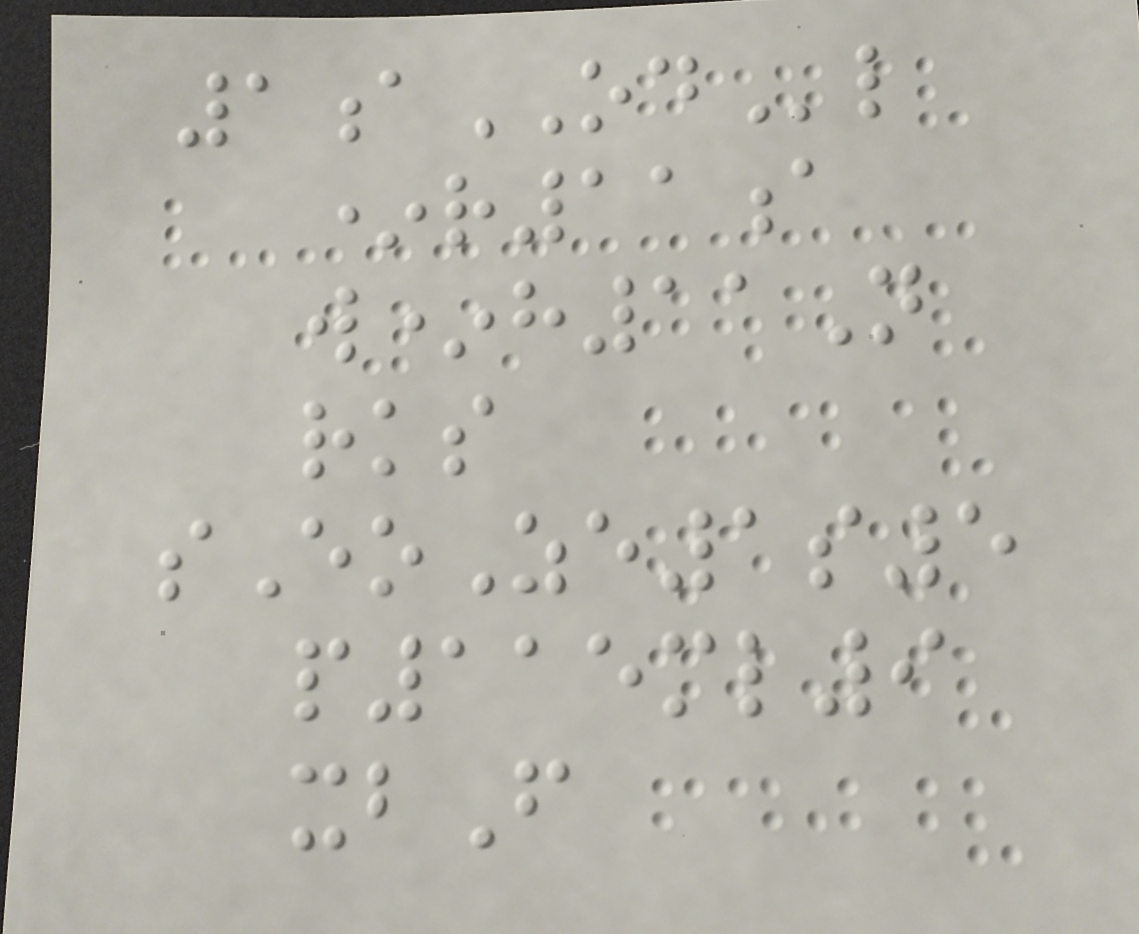1aODl
*r11a
w*h11N
rks
sEoZe1s5
p115ml9
xbF
